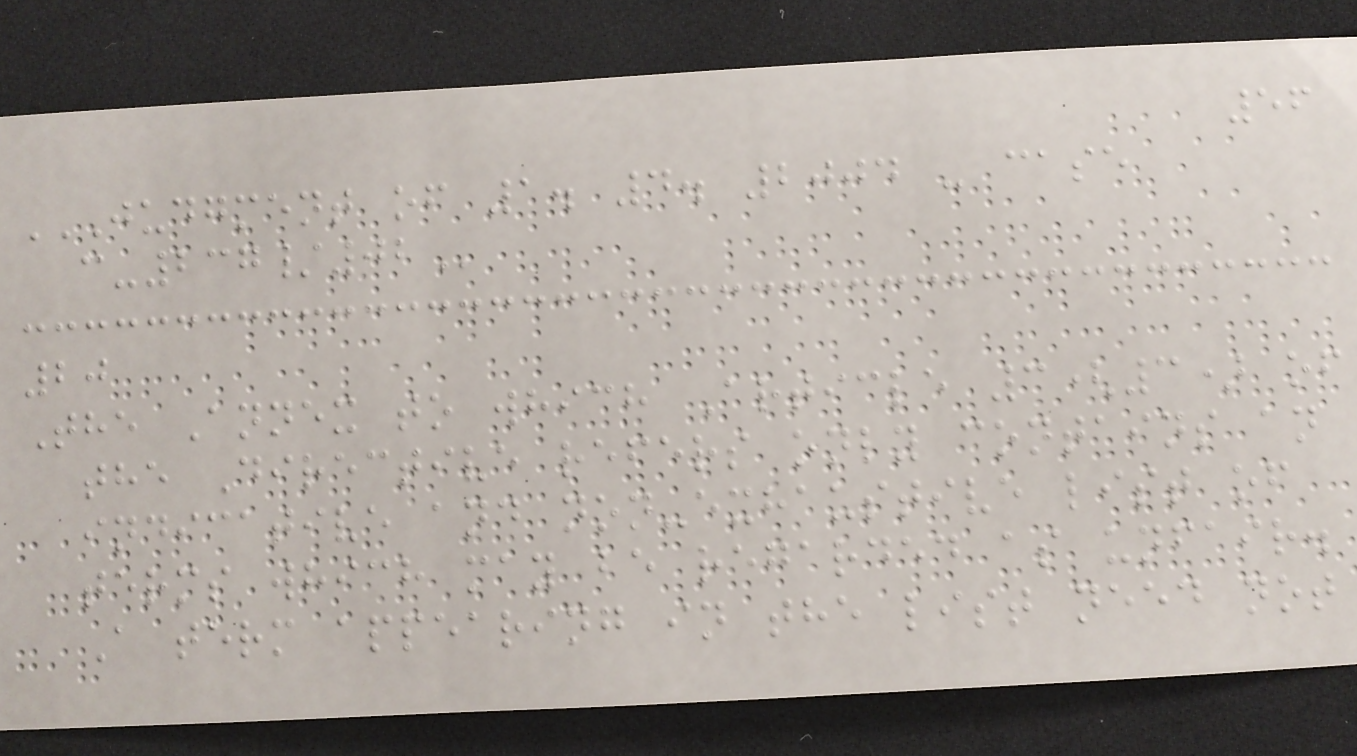56
JUDGMENT OF 1. 4. 2004 - CASE
C-237/02
20
The Annex to which Article 3(3) of
the Directive refers only contains an
indicative and non-exhaustive list of
terms which may be regarded as unfair.
A term appearing in the list need not
